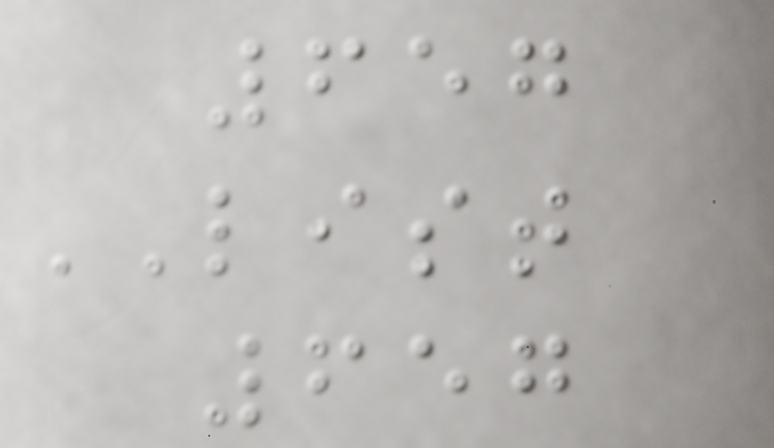657
LIST
657
